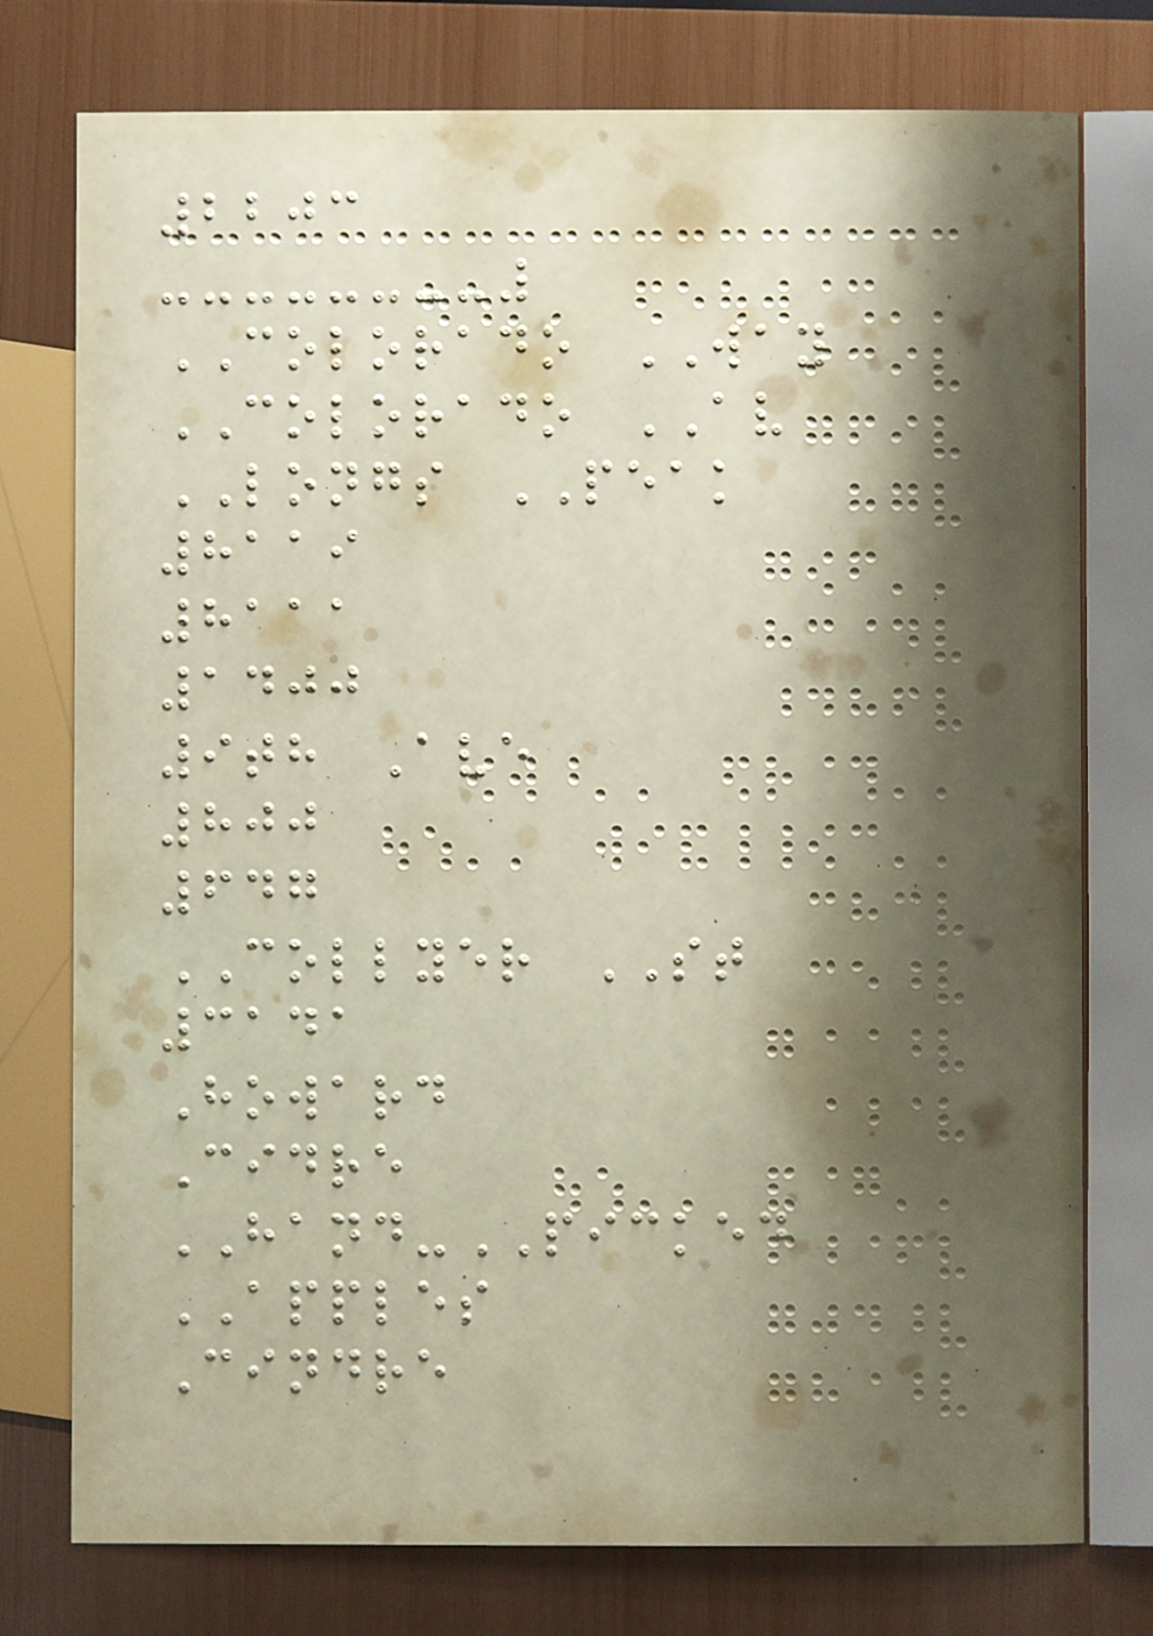2203
COLORADO WAY
COLORADO AV
LONGS PEAK
8119
8111
1400
9th Ave
800
647
COLLYER ST
3141
Howard
Cidre
HAND-PICKED
APPLES
Cindre
